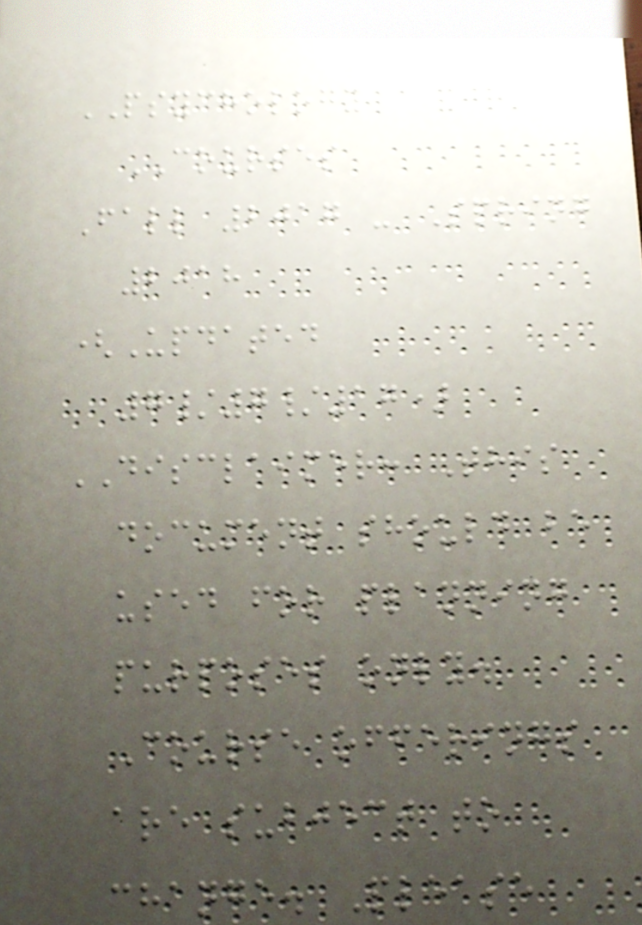PSYCHOLOGY
COURSES
Fall 2017 - Spring
2018
(Updated
7/7/17)
DISCLAIMER: This
document should be
used for planning
purposes only.
Course offerings
are subject to
change. Please
